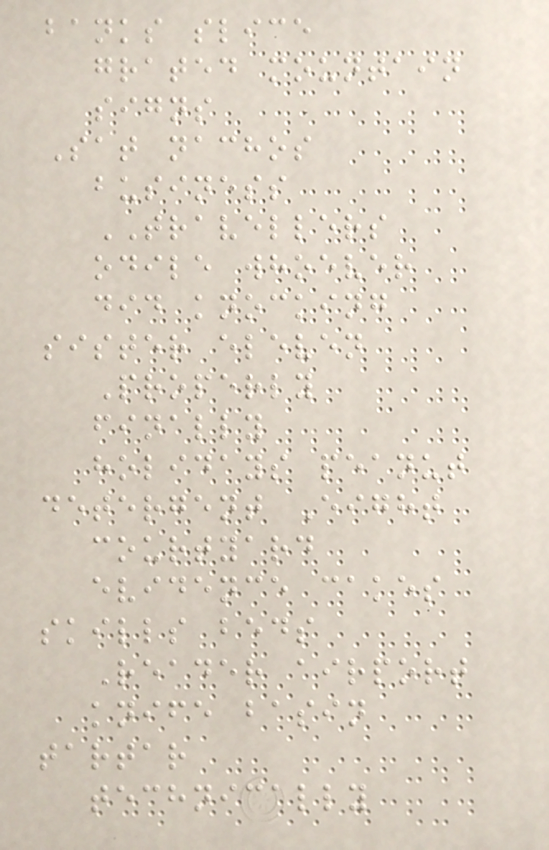banks slice
grated mountain
signs
Sat nachos
business
TRAVELLERS
odile whoever
did knocking
sister eleven
Properly
finally
holidays peanut
detergent Eight
courtyard
evidence cakes
skills beds
Reader airport
knife basin
tartar
technically
